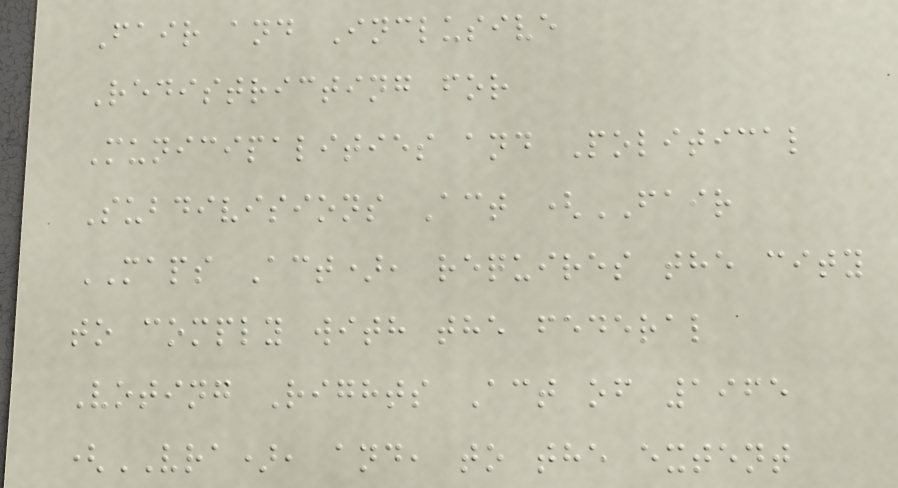Fair and Inclusive
Redistricting for
Municipalities and Political
Subdivisions Act (FAIR
MAPS Act), requires the city
to comply with the federal
Voting Rights Act of 1965
(VRA), and, to the extent
